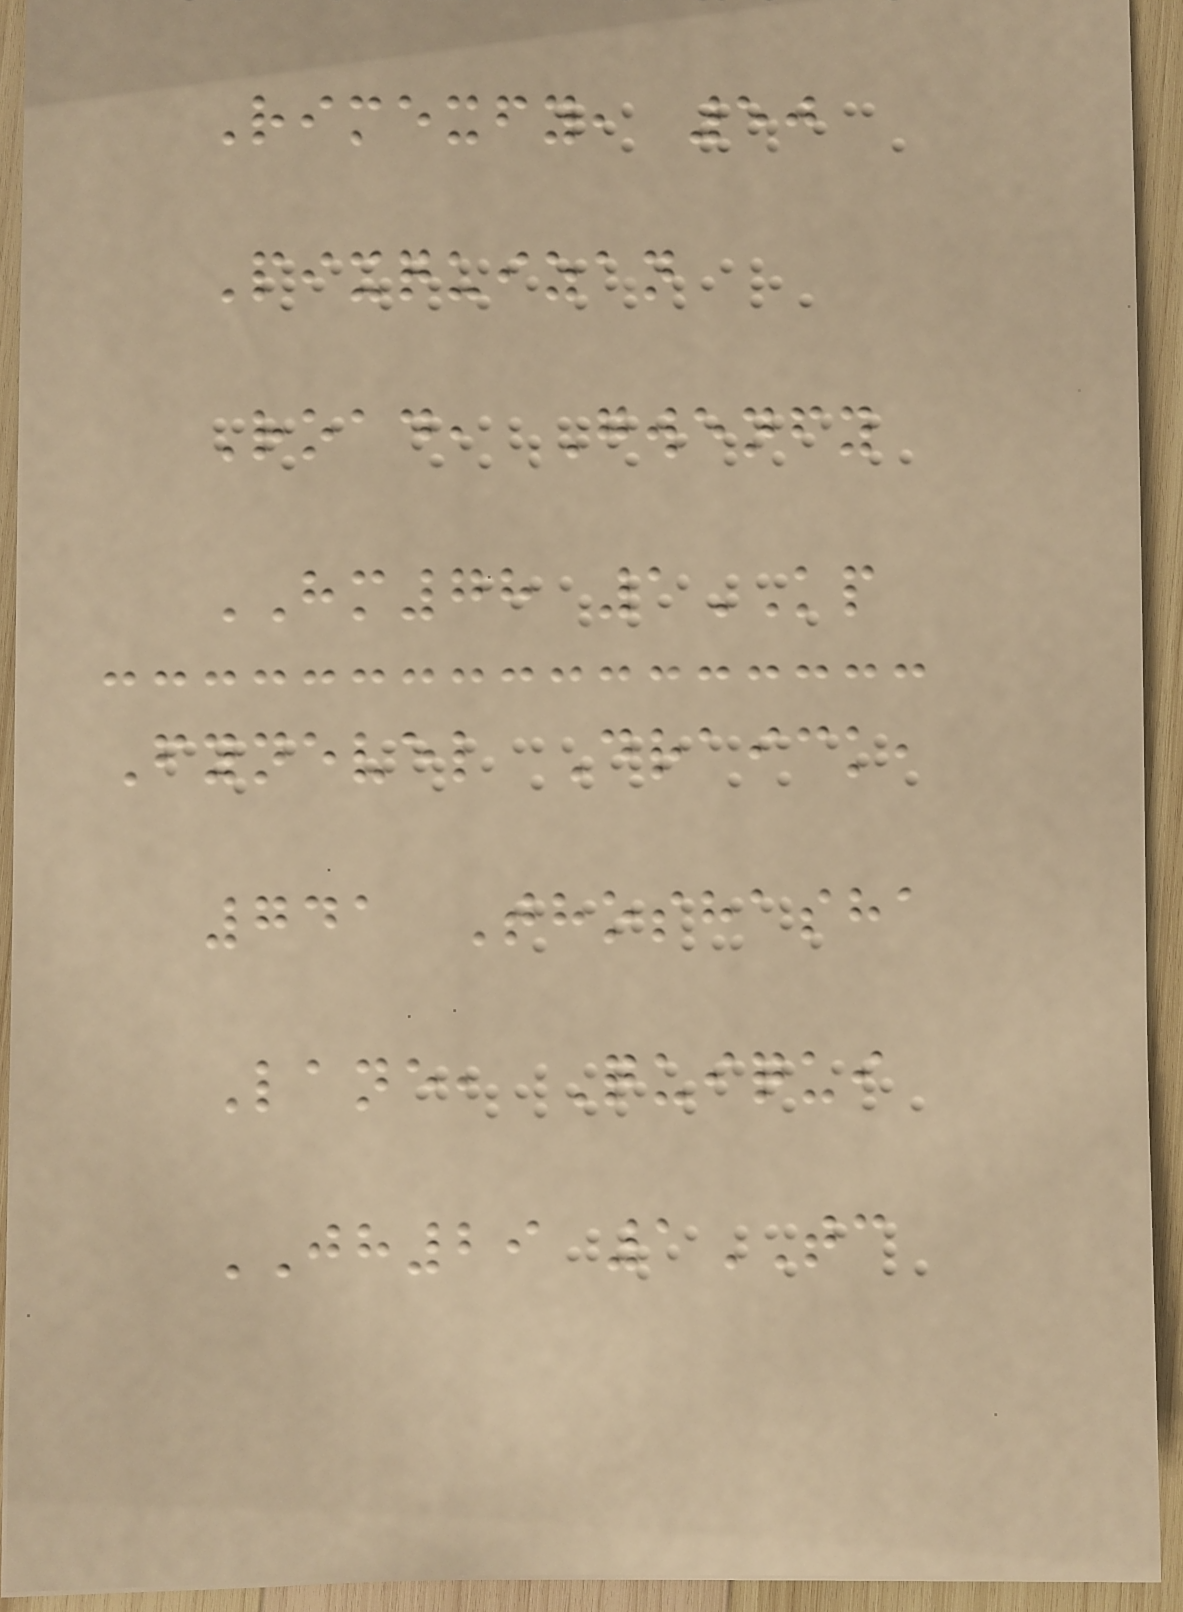Rimexfy, 50
Pixquizan
Road, Gwenfy
HM78 1KP
Fynevel Draick,
741 Thoshasha
Lane, Quiqui
JH29 1TC
